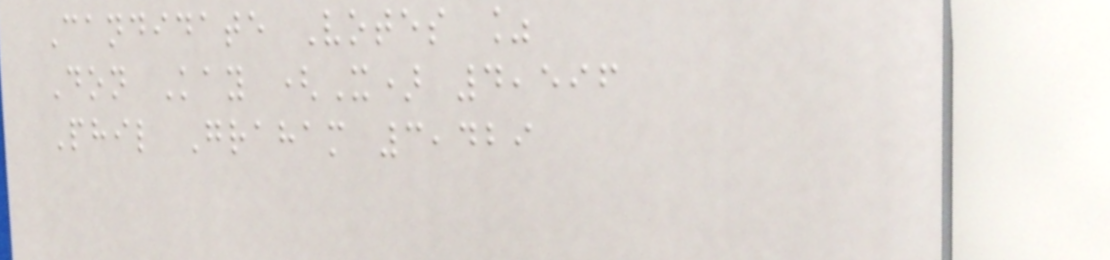Candidate Votes %
Don Kay (X) 4,596
Phil Graham 3,429
